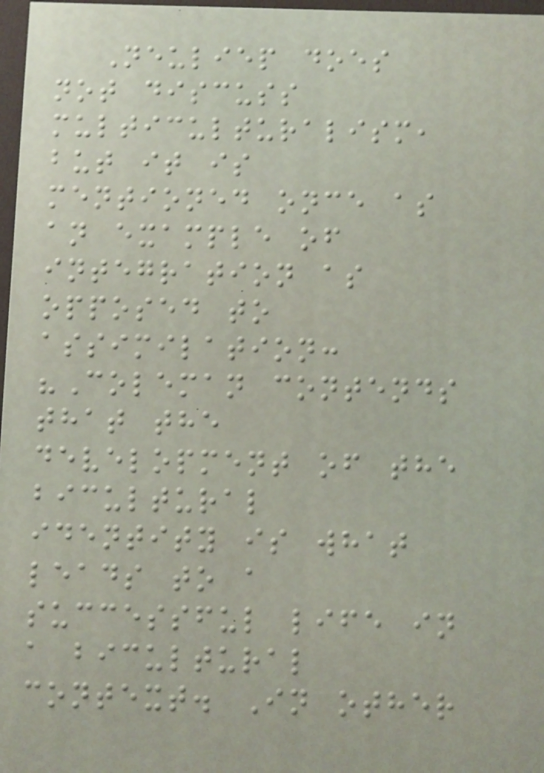Neuliep does
not discuss
multiculturalism,
but it is
mentioned once as
an example of
integration as
opposed to
assimilation:
"Coleman contends
that the
development of the
bicultural
identity is what
leads to a
successful life in
a bicultural
context. In other
